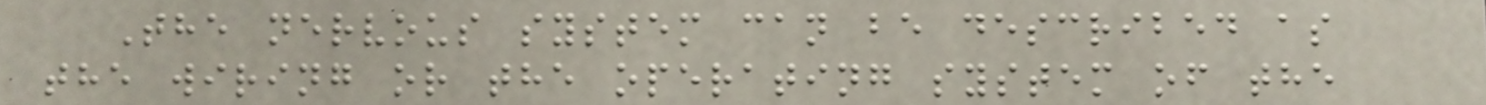The nervous system can be described as
the wiring or the operating system of the
